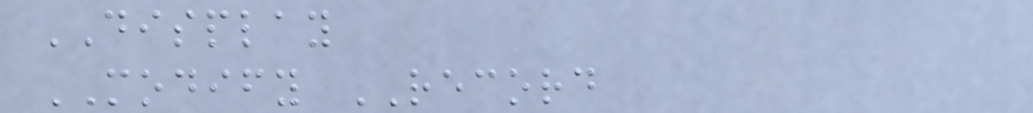DISPLAY
MODIFY RECORD
